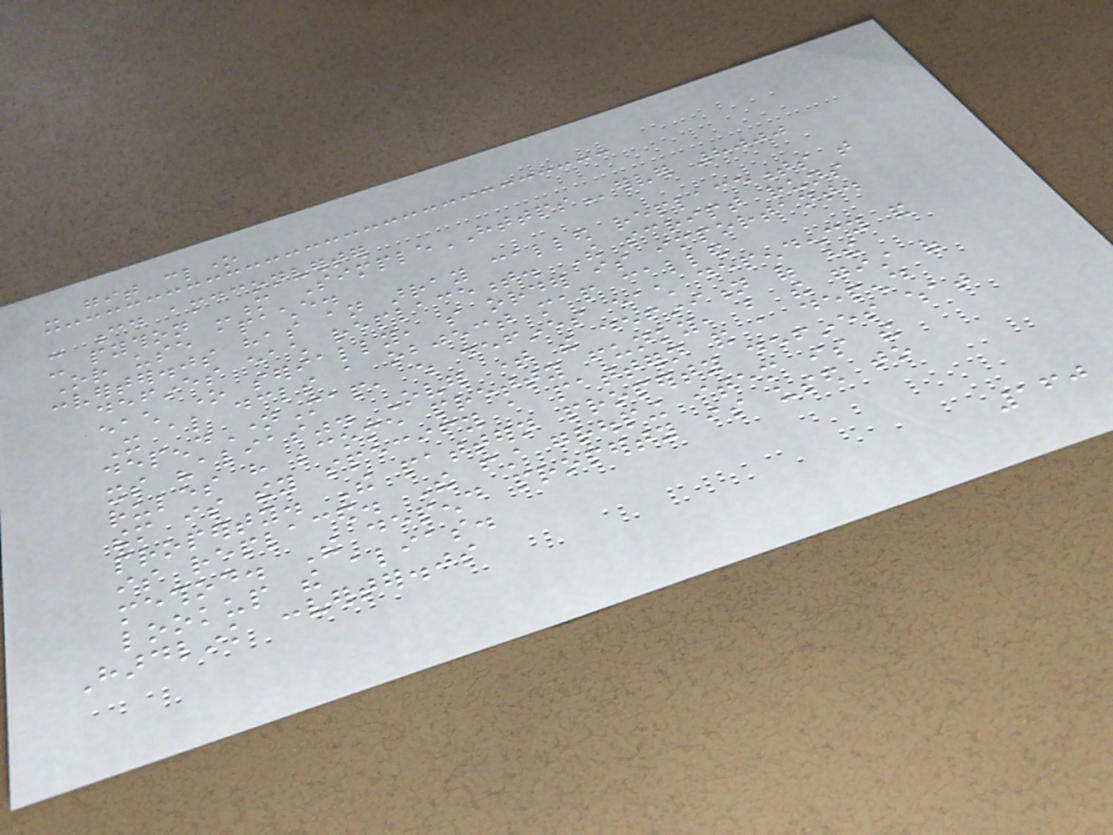- git clone
- cd amdconverter
- python -m SimpleHTTPServer 8000
Or use apache.
converter.js has an array called replacements that
defines each replacement. The script runs
each one serially, so order is important.
It also declares a object map called
dependNameMap, which defines each dependency and
its "alias". Over time the definition of these
rules have become pretty funky, but the gist of
them is they specify a pattern and a depend
property. The pattern property defines what
is replaced. The first grouping item is the
method. The depend property is used to
lookup the alias.
Hardlink converter.js
160
